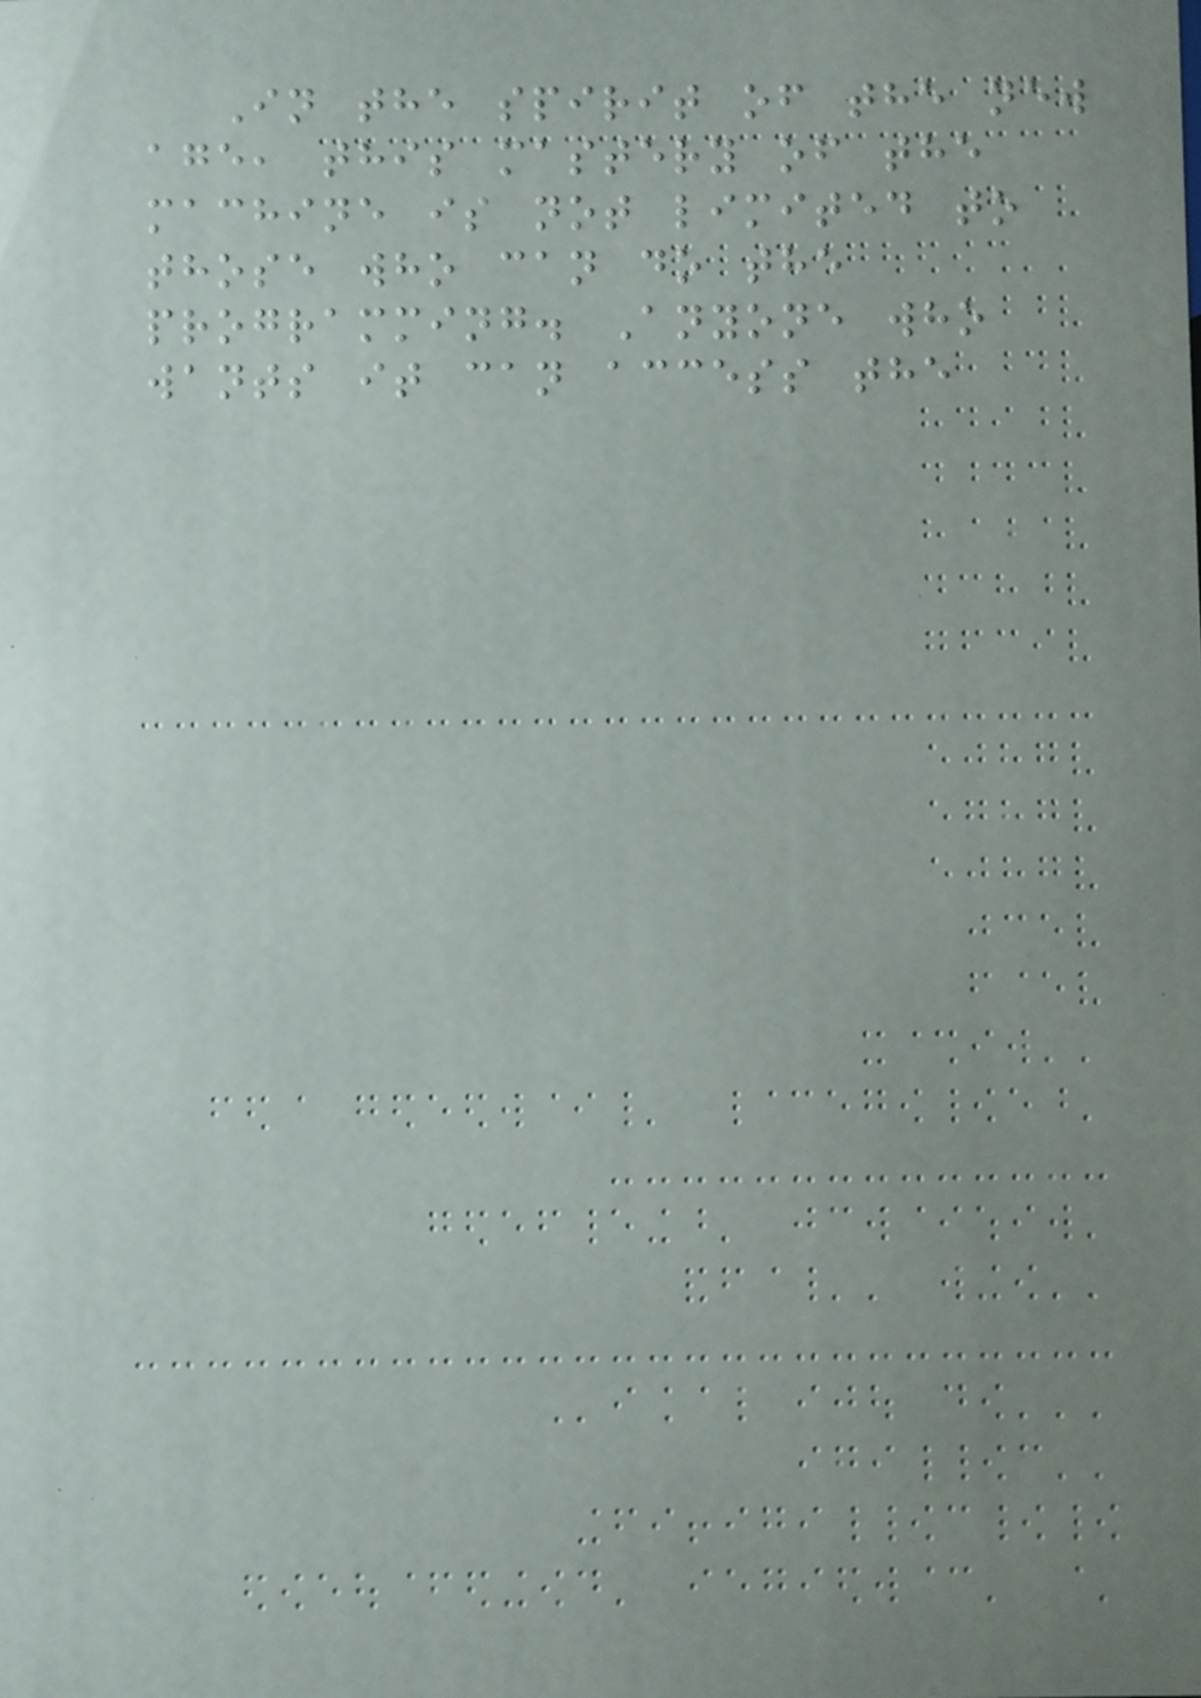In the spirit of the new
age, this mastery of the
machine is not limited to
those who can do the
programming. Anyone who
wants it can access the
